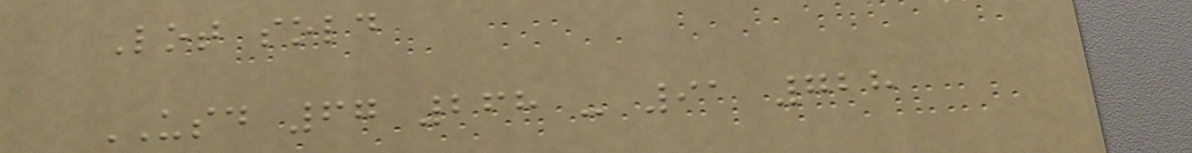Lot sold
USD 67 268 - 91 728
